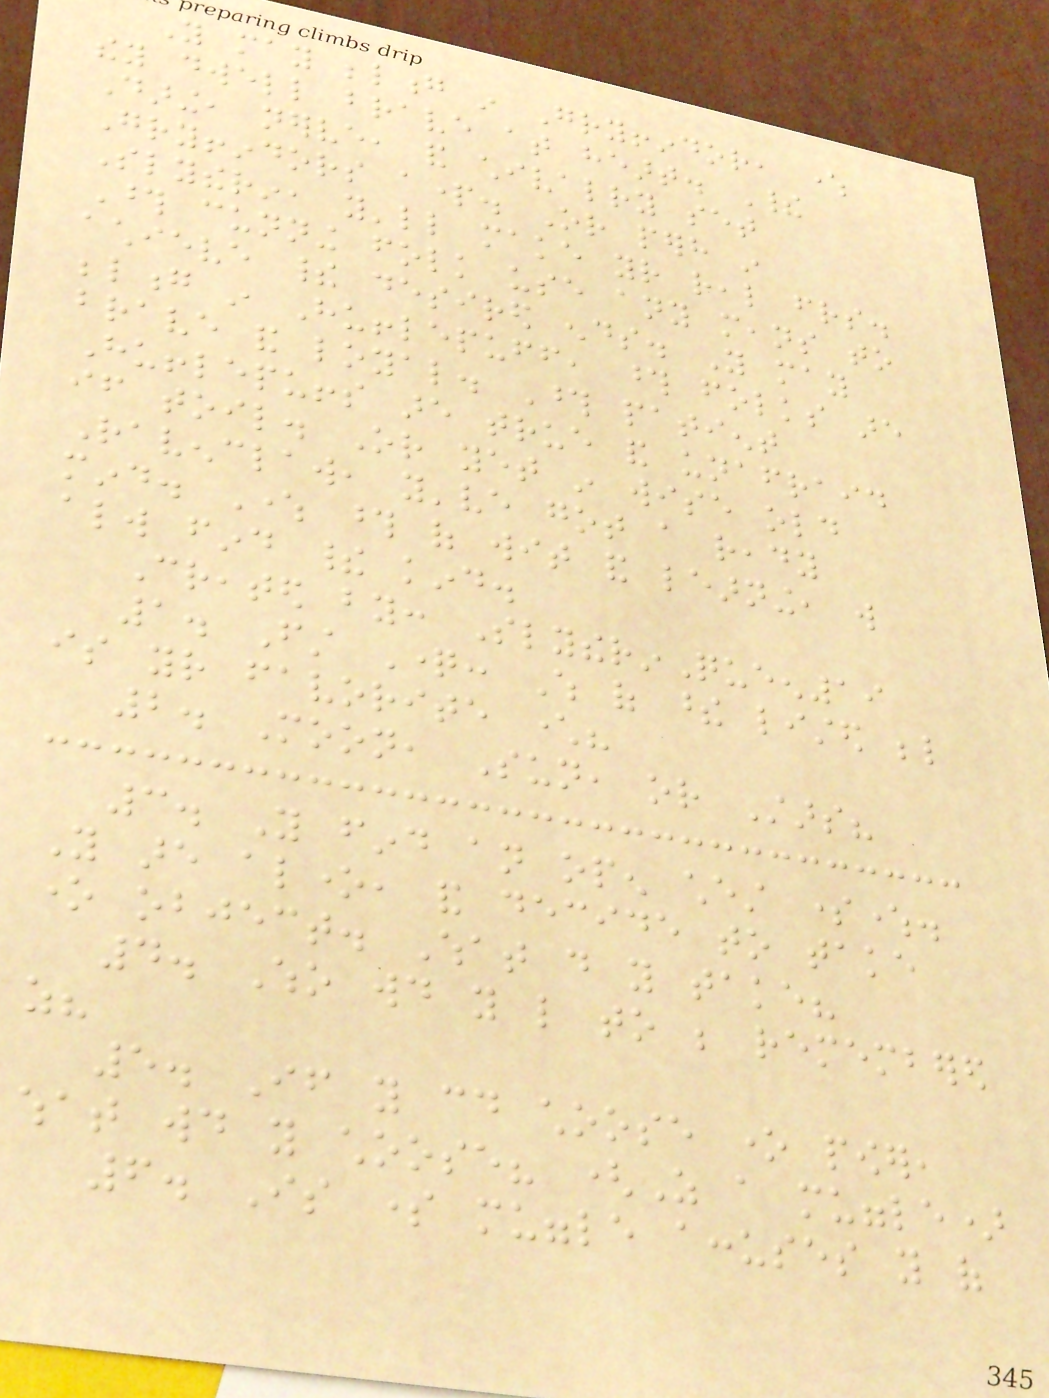You may belong in Gryffindor, where
they dwell brave at heart. Their
Daring, nerve, and chivalry set
Gryffindors apart. Or perhaps in
Slytherin, you'll make your real friends.
Those cunning folk use any means to
achieve their desired ends. You may
belong in Hufflepuff, those folks are
brave and loyal. Those patient
Hufflepuffs are true and unafraid
if toil. Or yet in wise old
Ravenclaw, you've got a ready
mind. Where those of wit and learning, will
always find their kind.
Created by: SlytherinQueen19
1. First Question: Which of these listed below
is your favorite character?
2. Moon, Sun, or Stars?
3. You find an open chest somewhere.
You are alone, and decide to take
one object. What do you take?
4. Who would you like to be remembered
as?
5. If you could choose one power,
what would you choose? (As a muggle)
6. Is some muggle accuses you of
